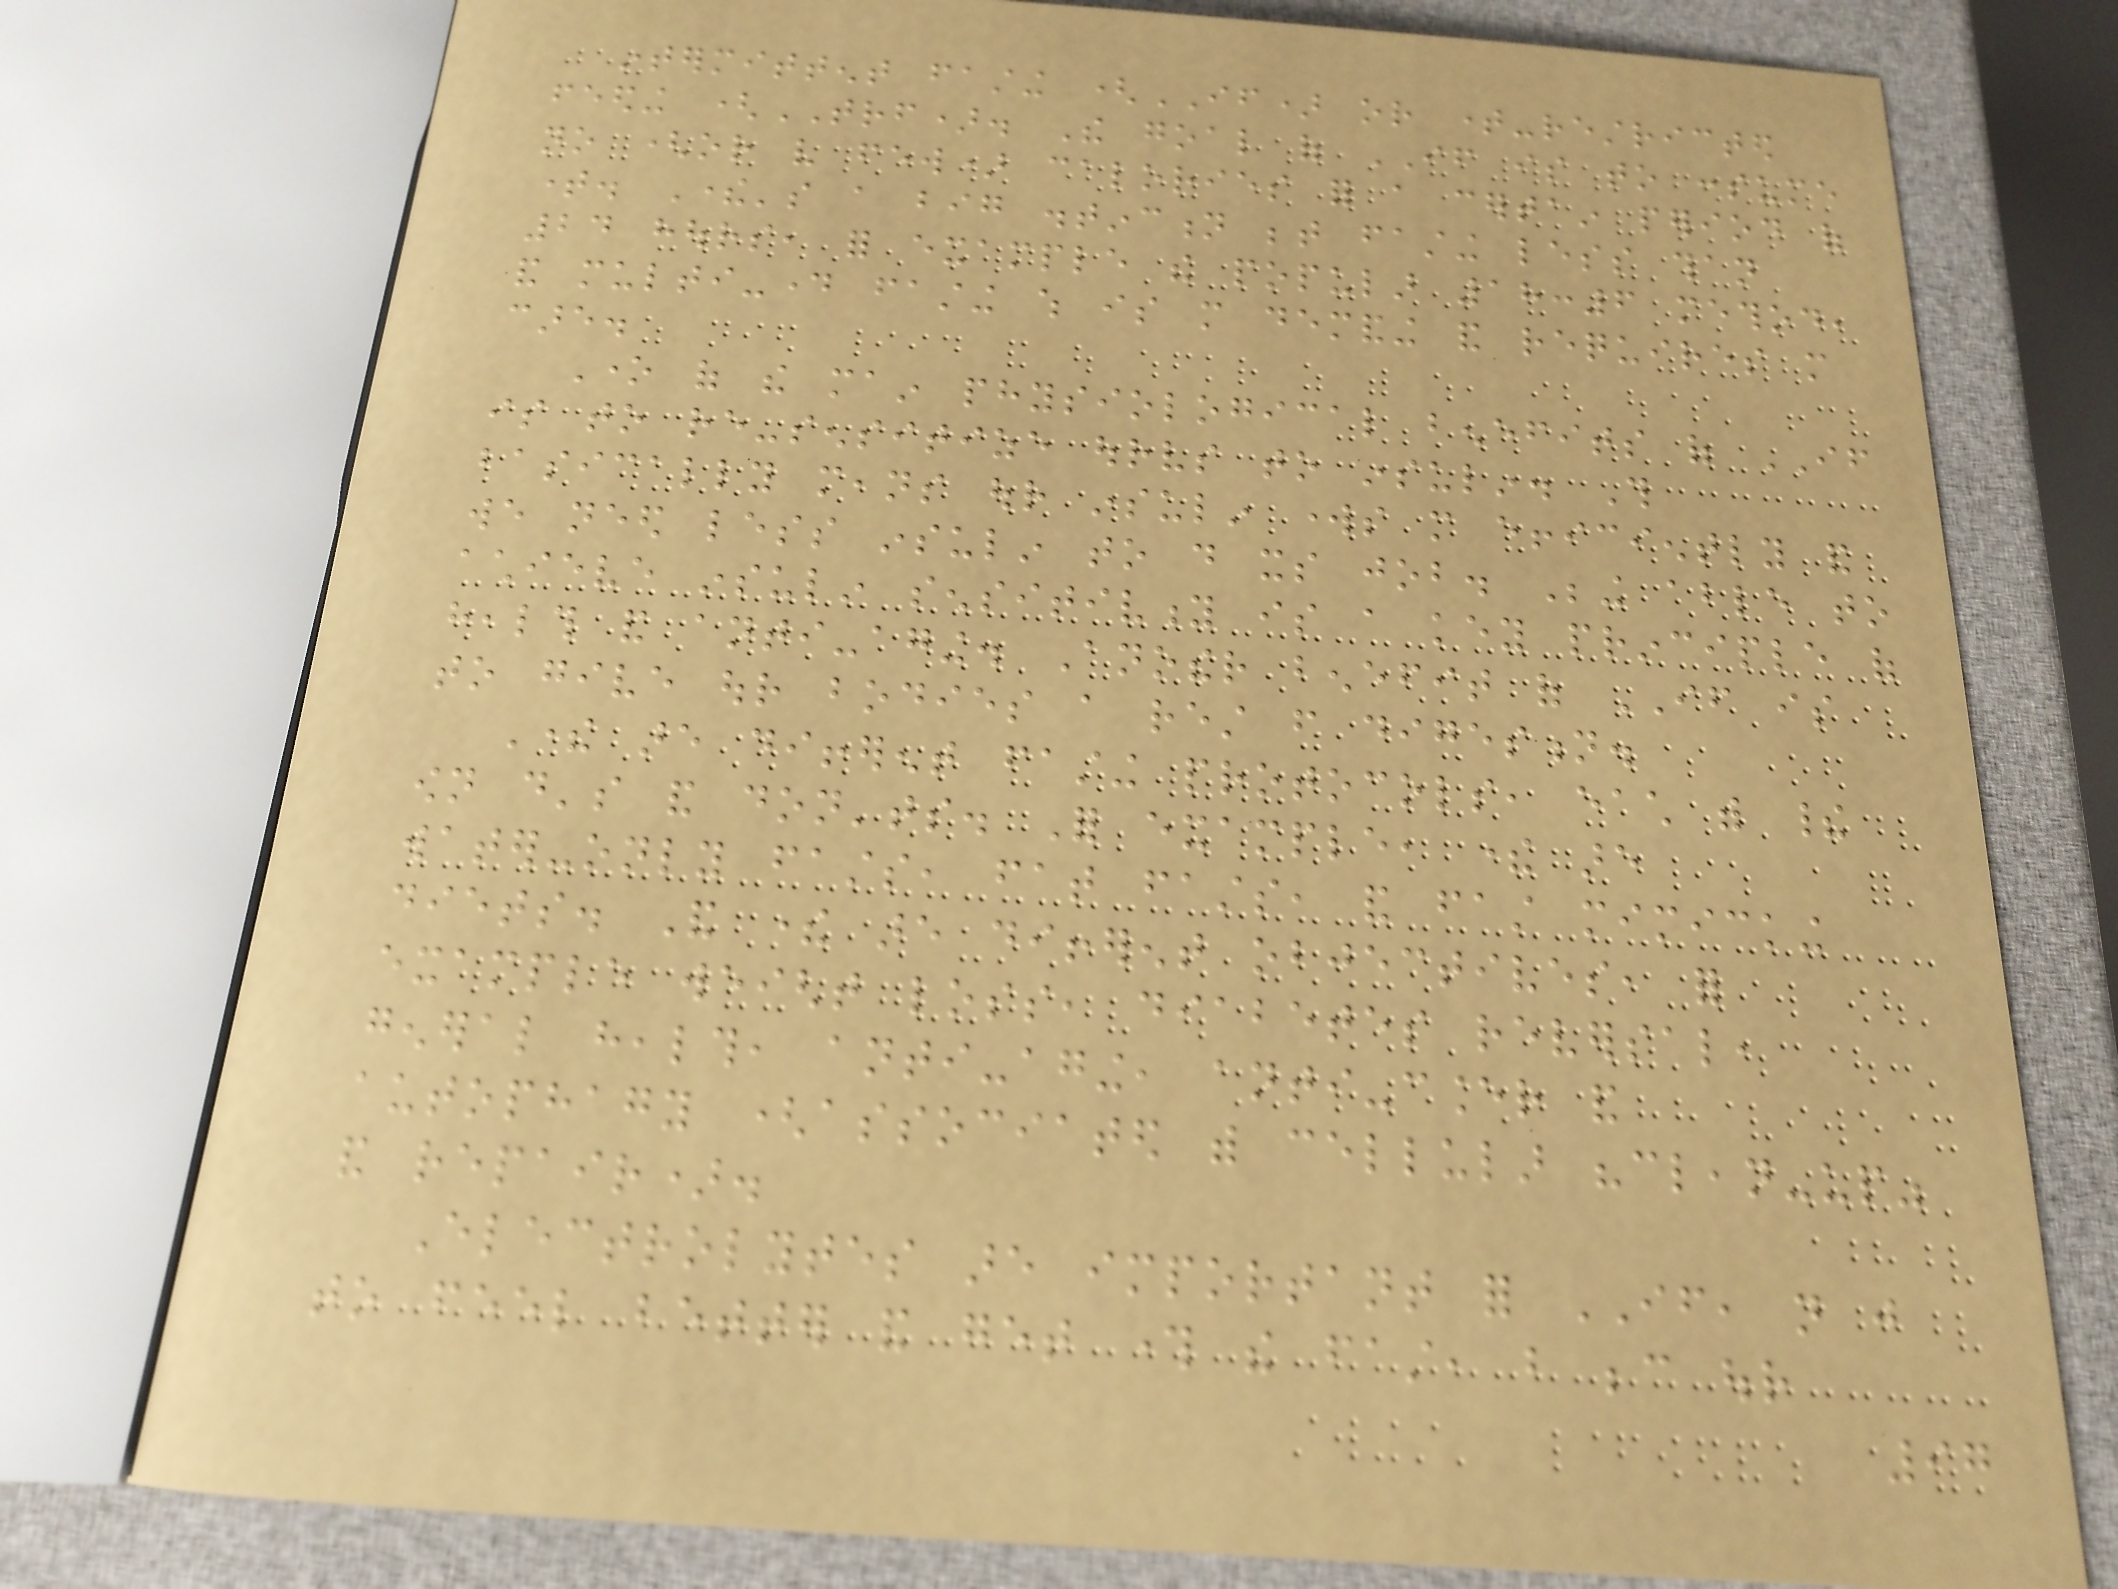intermittent fasting (IF) or time-restricted
feeding (TRF). The goal of IF is to consume
no (or very few) calories for a certain period of
time. There's a big distinction between fasting less than
24 hours, for example the popular 18:6 method,
and multi-day fasting which is more demanding and requires more
care.
One of the main physiological benefits of IF
is to re-sensitize ourselves to insulin. This
basically means our insulin works more efficiently and
we need less insulin to do its job. Being able to
achieve insulin sensitivity is a key principle of
health and anti-aging. Another benefit of IF is
to give our bodies a rest from digestion.
There are different fasting protocols, each with their
own do's and don'ts. For example, there are
water-only fasts, fat fasts, and fast mimicking
diets. And there are different objectives, for
example weight loss, diabetes reversal,
general health, anti-aging, anti-cancer and
autophagy (associated with cellular "clean-up"
and repair).
Electrolytes are important for IF, not just
to feel better and get through the fast, but because our
97
